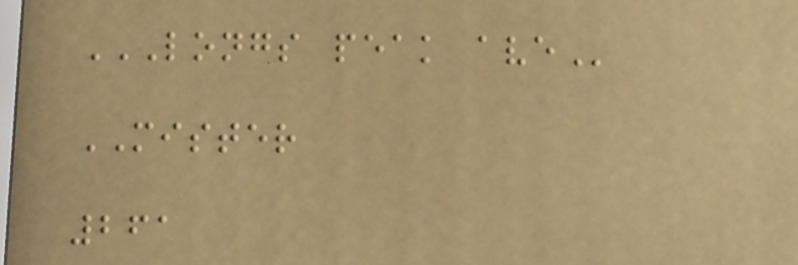LONGS PEAK AVE
MISTER
261
